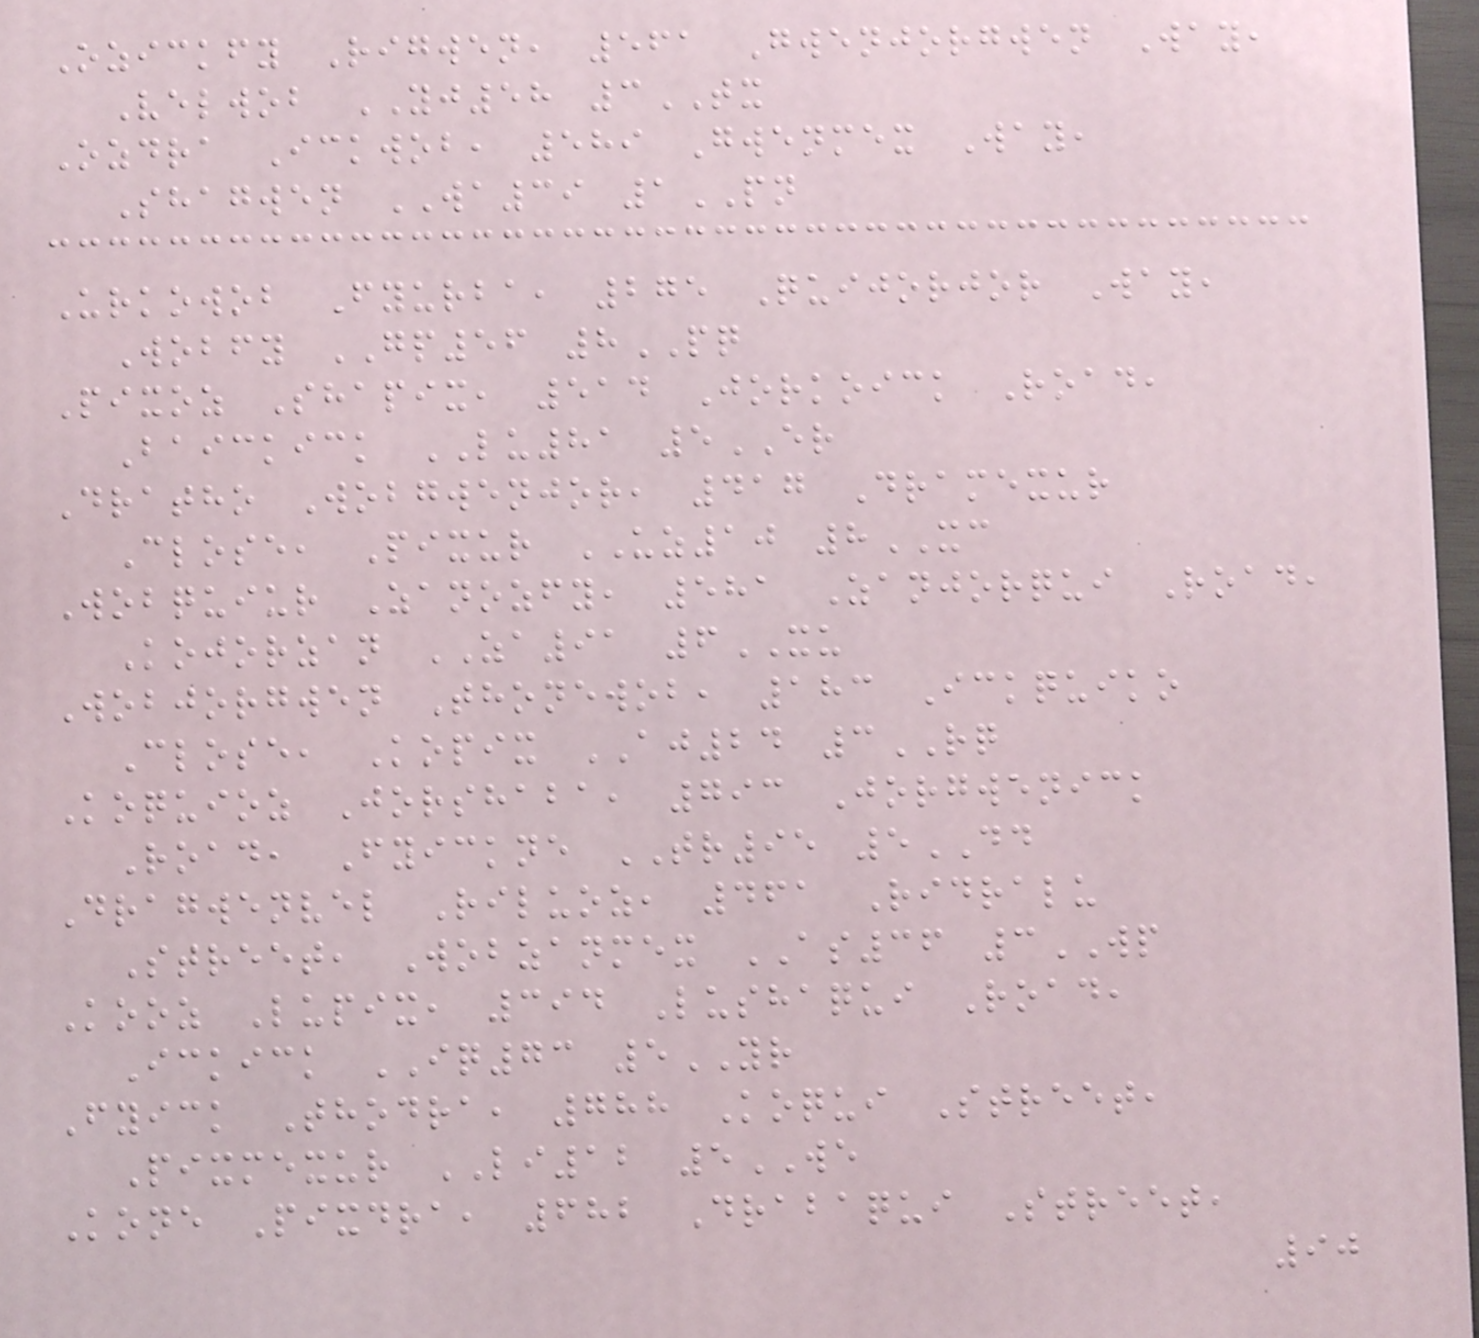Ozickfy Rigwen, 561 Gwenjorgwen Way,
Velwob YJ58 3TX
Ozdra Ickwob, 589 Gwenmex Way,
Shagwen WA39 1PN
Urkowob Fyurba, 275 Quijorjor Way,
Wobfy GP56 8PQ
Pixoz Shapix, 514 Jorkoick Road,
Baickick LU81 5ER
Dratho Wobgwenjor, 417 Dramexur
Close, Pixur UZ10 8XC
Wobquiur Zanozfy, 581 Zanjorqui Road,
Kojorzan ZA91 6XU
Wobjorgwen Thonewob, 183 Ickquiko
Close, Kopix AJ24 3RQ
Koquioz Jorshaba, 793 Jorgwenick
Road, Fyickne TR95 5DD
Dragwenvel Riluoz, 461 Ridralu
Street, Wobzanmex AS36 3WP
Kooz Lupix, 394 Lushaqui Road,
Ickick IQ73 5YR
Fyick Thodra, 788 Koqui Street,
Pixmexur LI12 5WE
Kone Pixdra, 682 Drabaqui Street,
90
